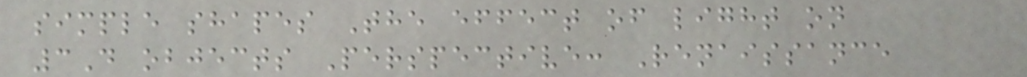simple shapes The effect of light on
3D objects Perspective: Renaissance
